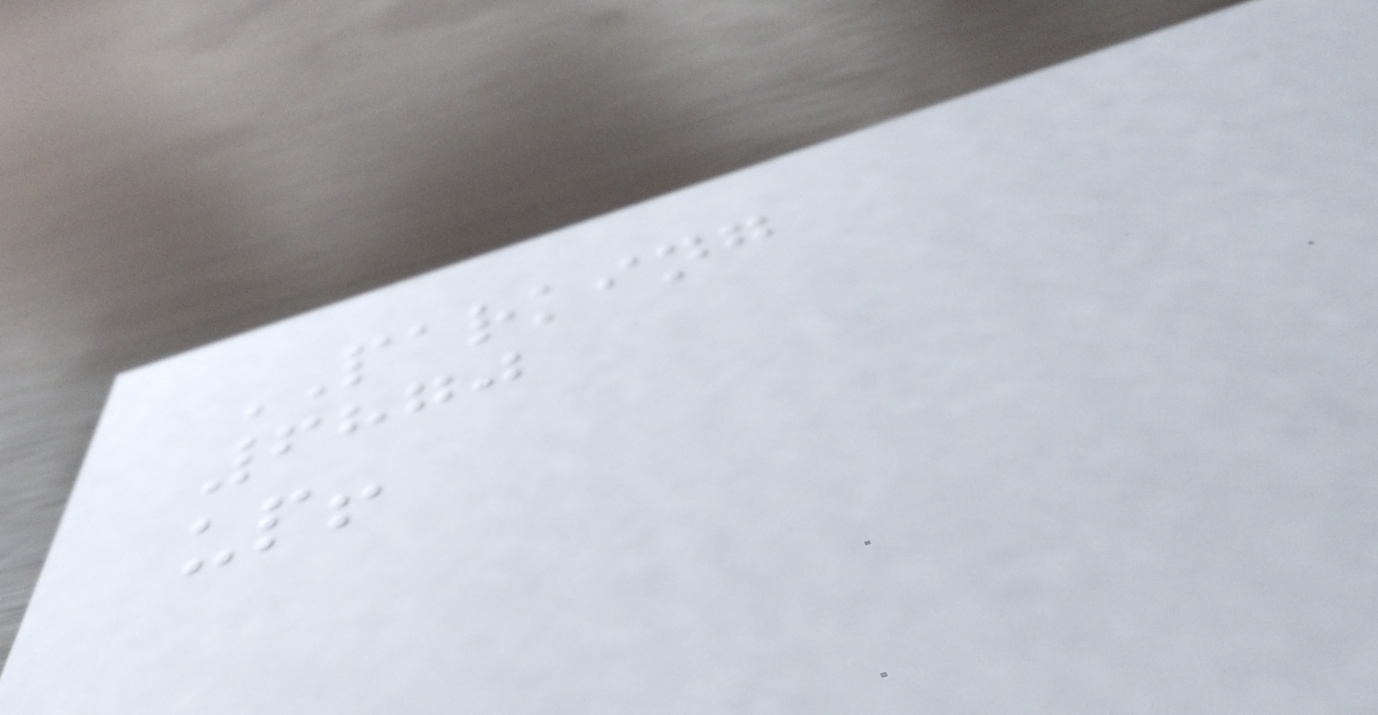PARKING
6870
up!
